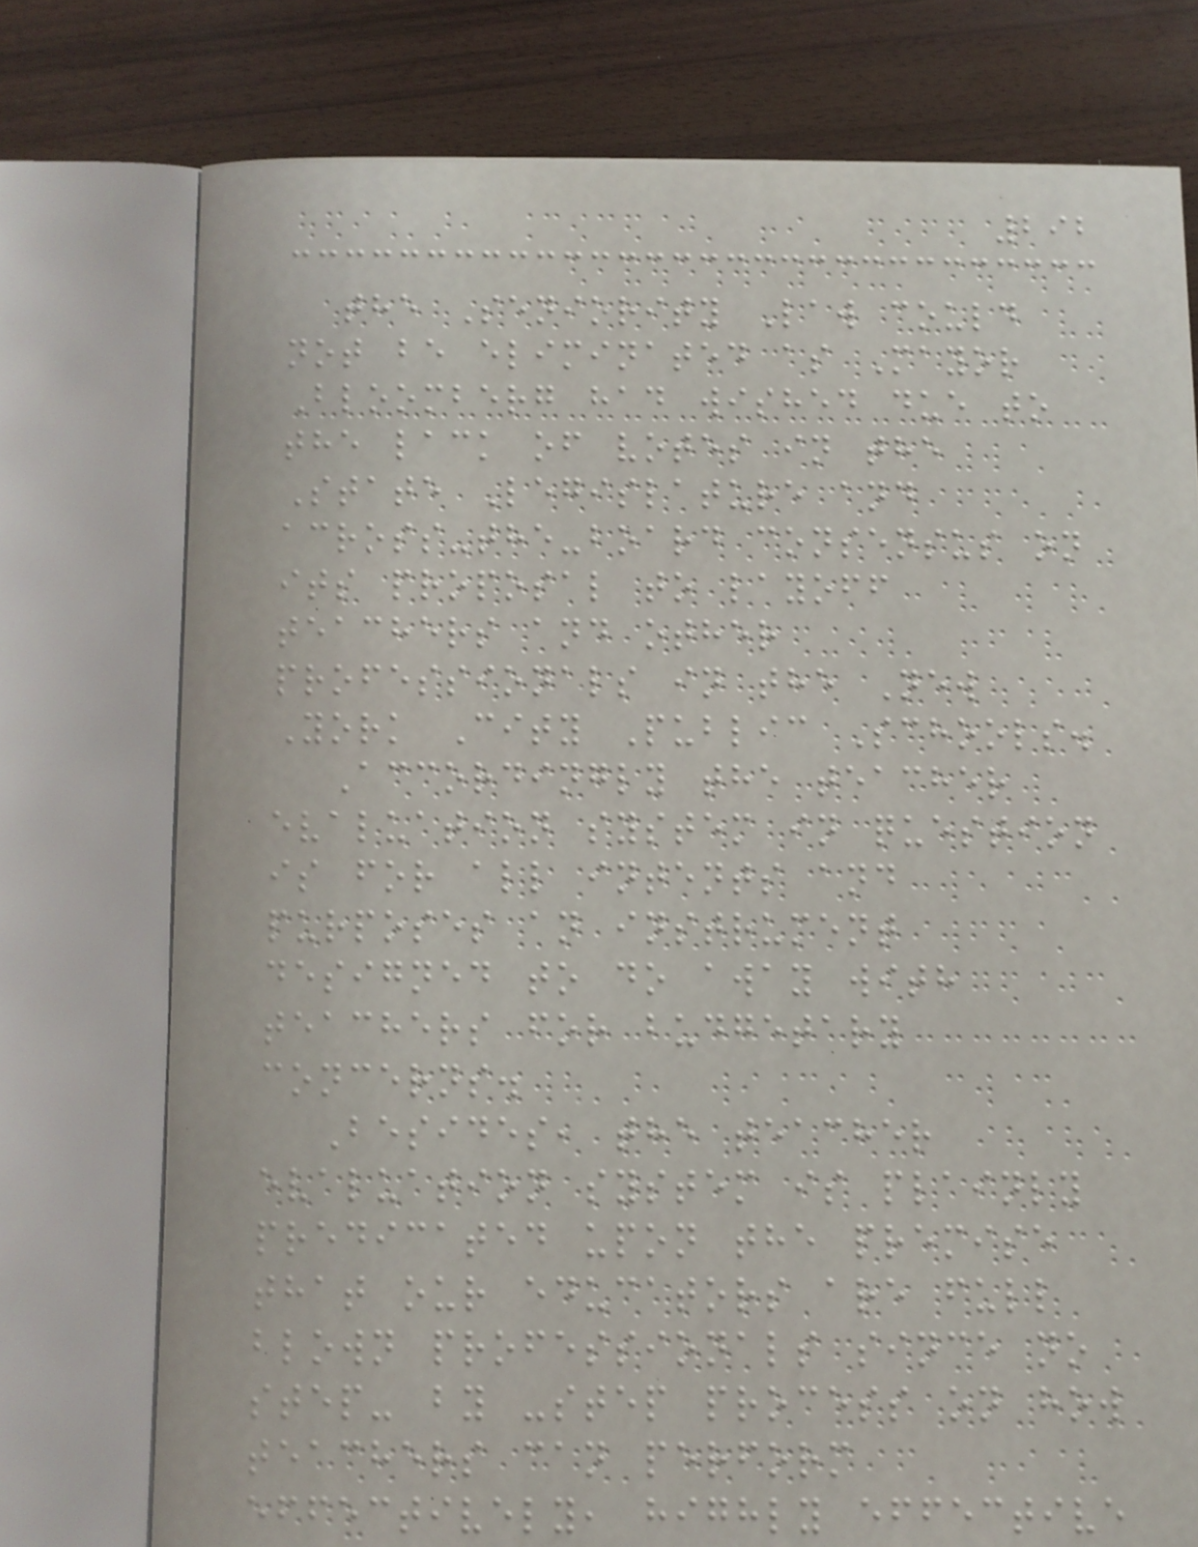292
the Seniority Law could
not be eliminated as Mayor
Bloomberg had wished due to
the lack of votes in the
State Legislature and
across-the-board consensus on
its proposal to layoff
teachers and other
professionals in the New
York City Public Schools.
Accordingly the teacher
evaluation system in question
is for all intents and
purposes an instrument
designed to do away with
teachers for budgetary
concerns.
Besides, the teacher
evaluation system is plainly
predicated upon the premise
that our educators are full
blown professionals since no
step- by -step process on how
teachers can perform
effectively, highly effective
